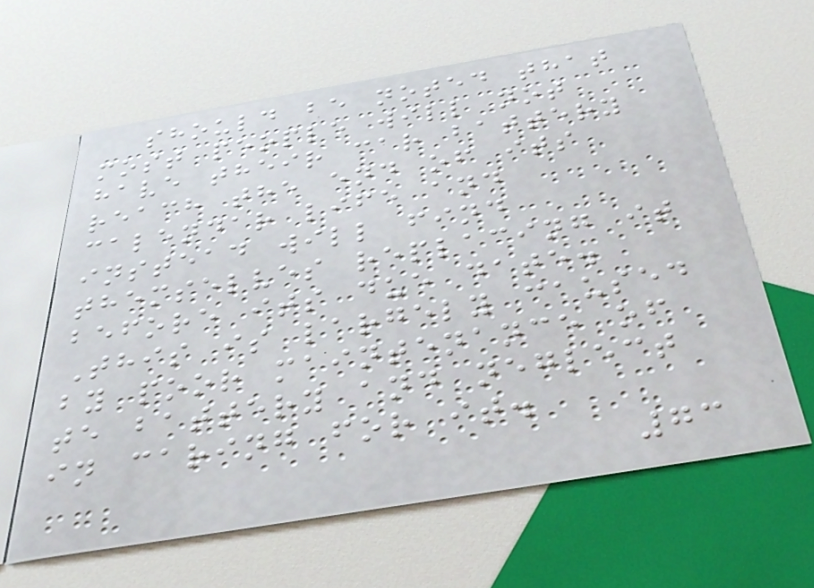should be noted that
most people will not
have their car battery
reach the end of its
calendar life and
instead will find
themselves replacing it
before its due date.
This is largely caused
by poor maintenance of
te battery and neglect
in caring for it.
73
